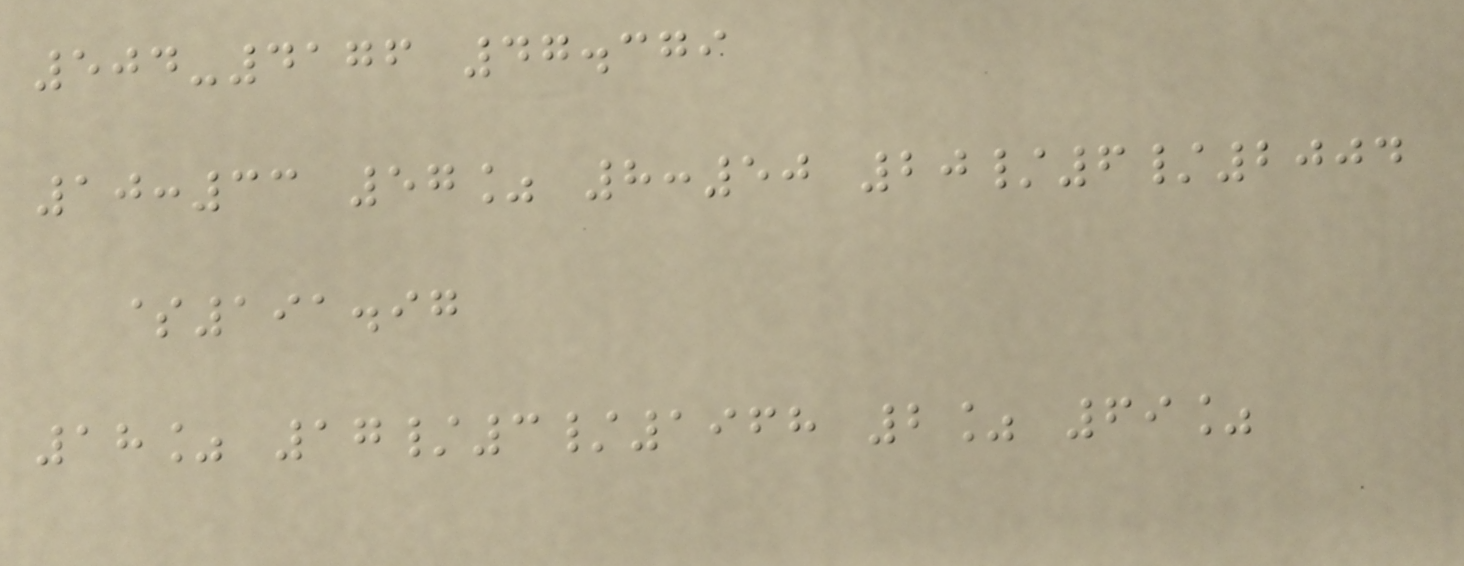504-4176 47.379
10:33 57% 8:50 20/6/2004
$191.97
18% 17/3/1968 2% 69%
